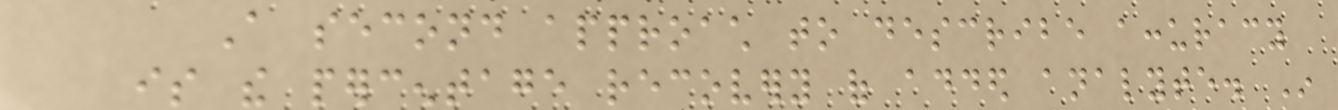A second approach to describe accuracy
is the percentage recovery of added analyte. In
